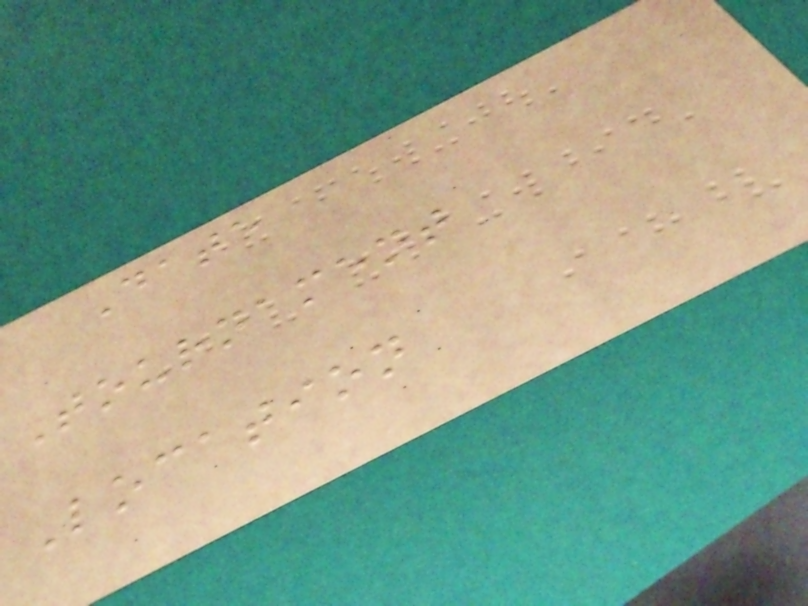Date
Tournament
Location
